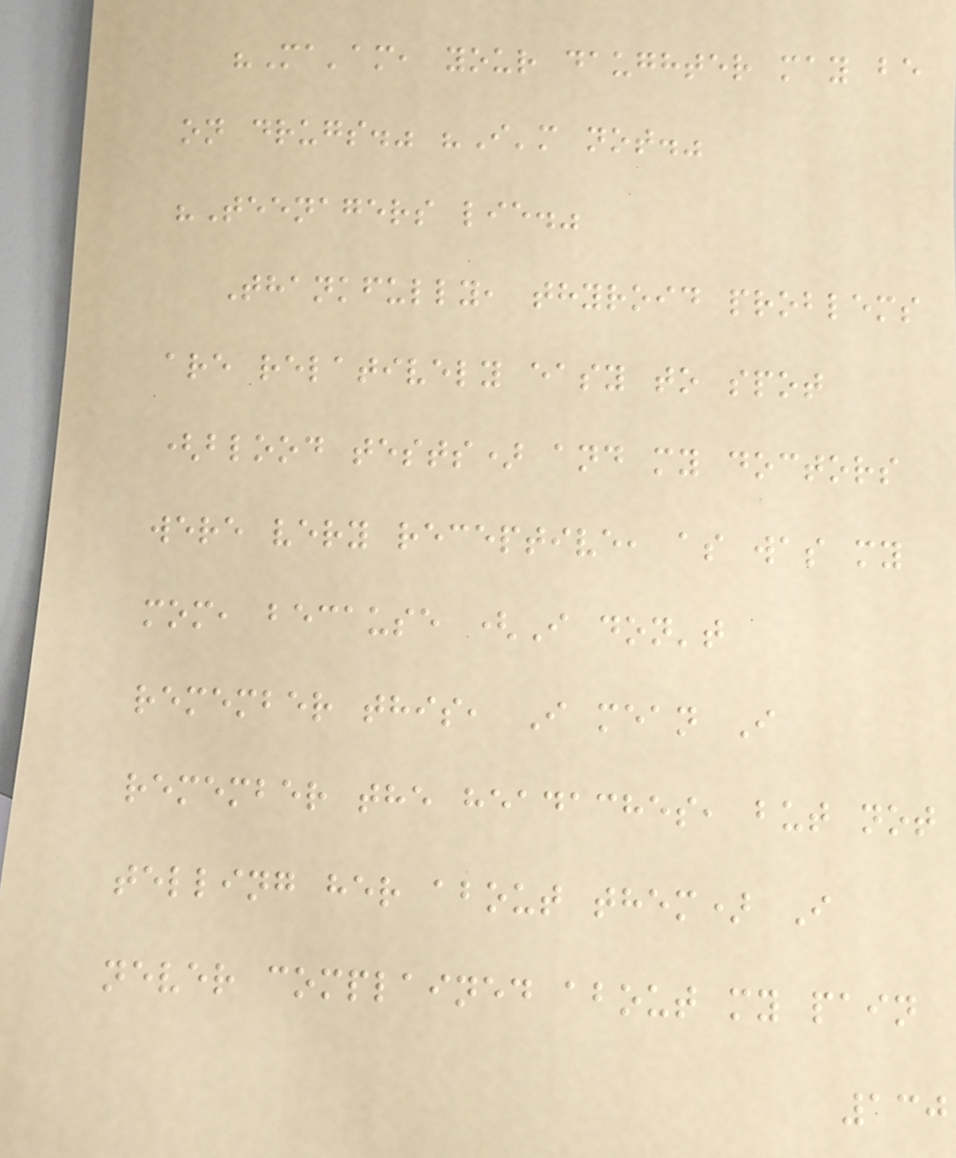"Ma'am, your daughter may be
on drugs." "I'm not."
"Teenagers lie."
Thankfully, thyroid problems
are relatively easy to spot
(blood tests) and my doctors
were very receptive, as was my
mom, because (I don't
remember this, I mean I
remember the headaches, but not
telling her about them) I
never complained about my pain
130
